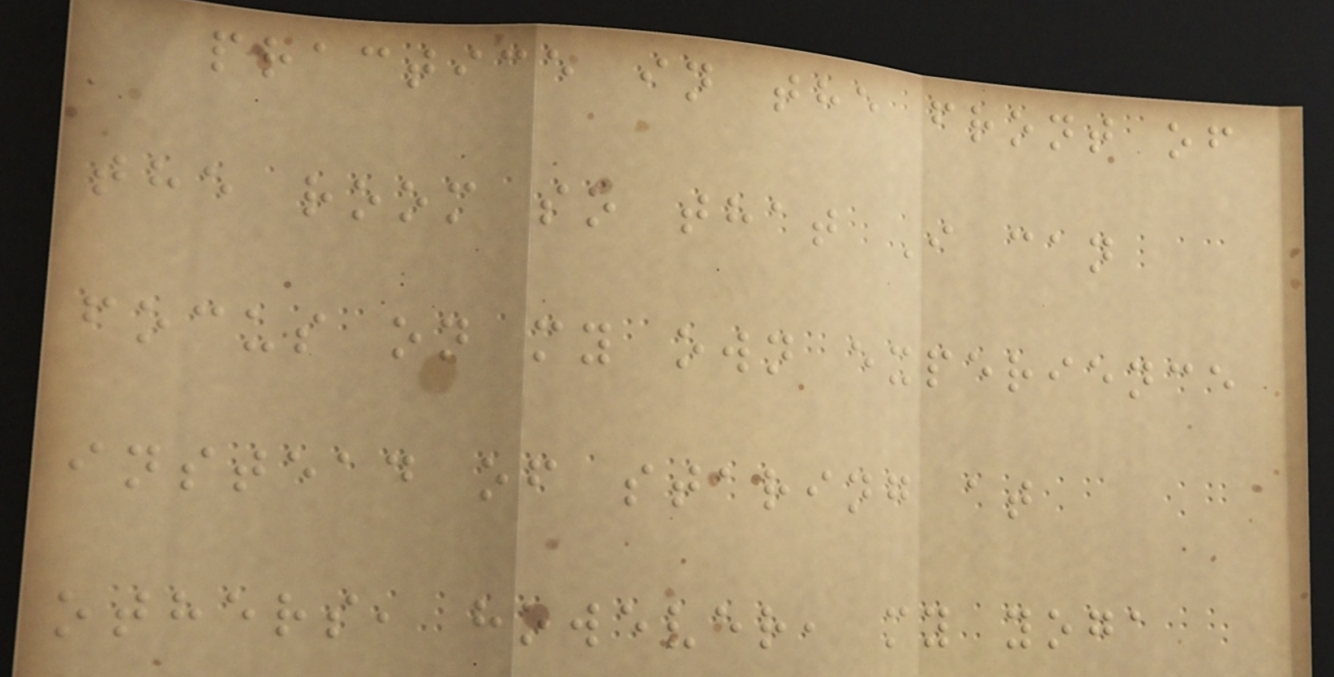practice in the front of
the room so that I can
focus on my own experience
instead of staring at
others, however, my yoga
